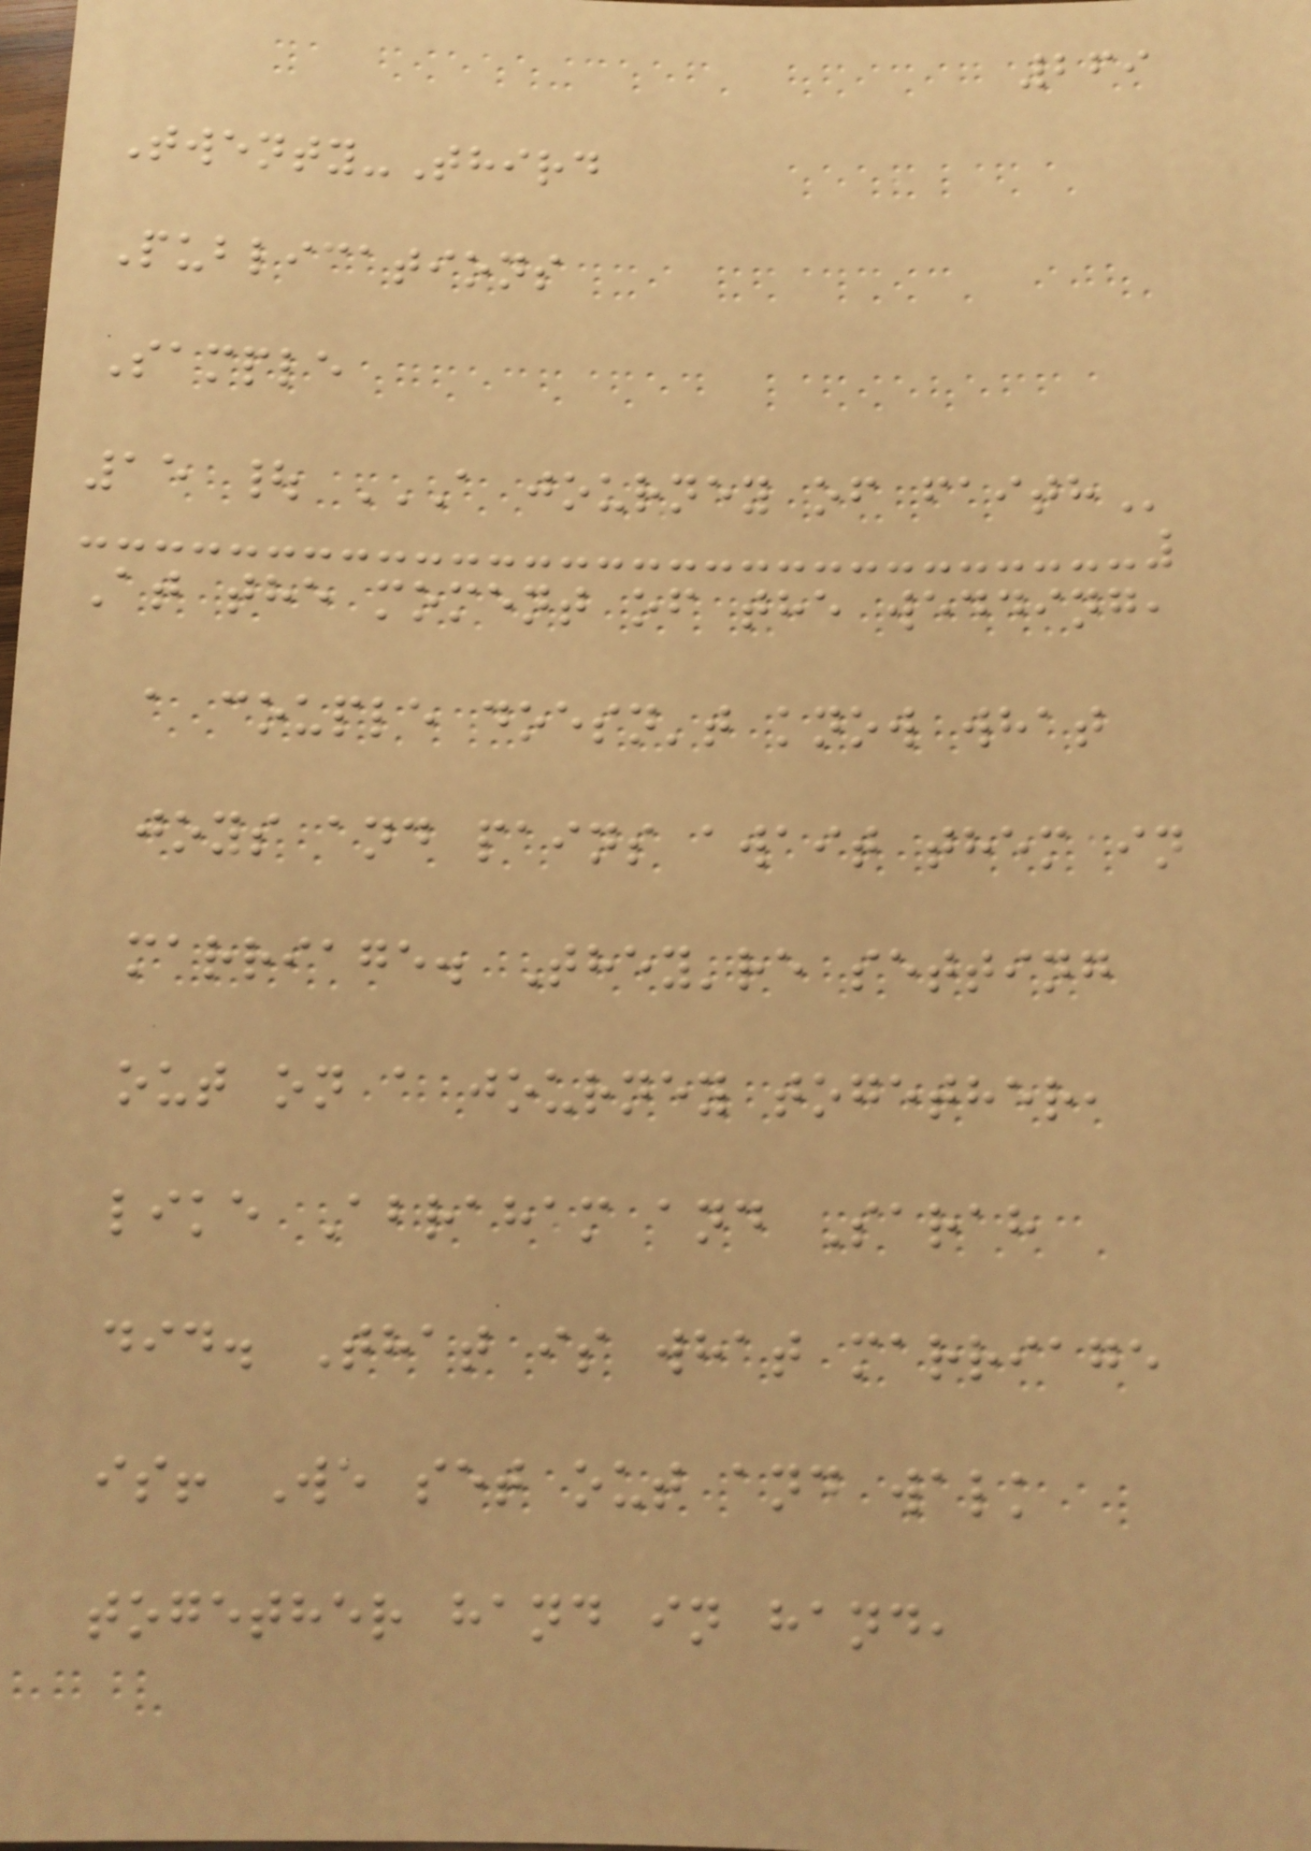269
Twenty-Third
Publications
Sample
15 | A JOURNEY OF FAITH
At the moment of the wedding,
a couple doesn't know what
joys and pains await them in
marriage. They're setting
out on a journey together,
like Abraham and Sarah
did. That is what marriage
is! We set out and walk
together hand in hand,
